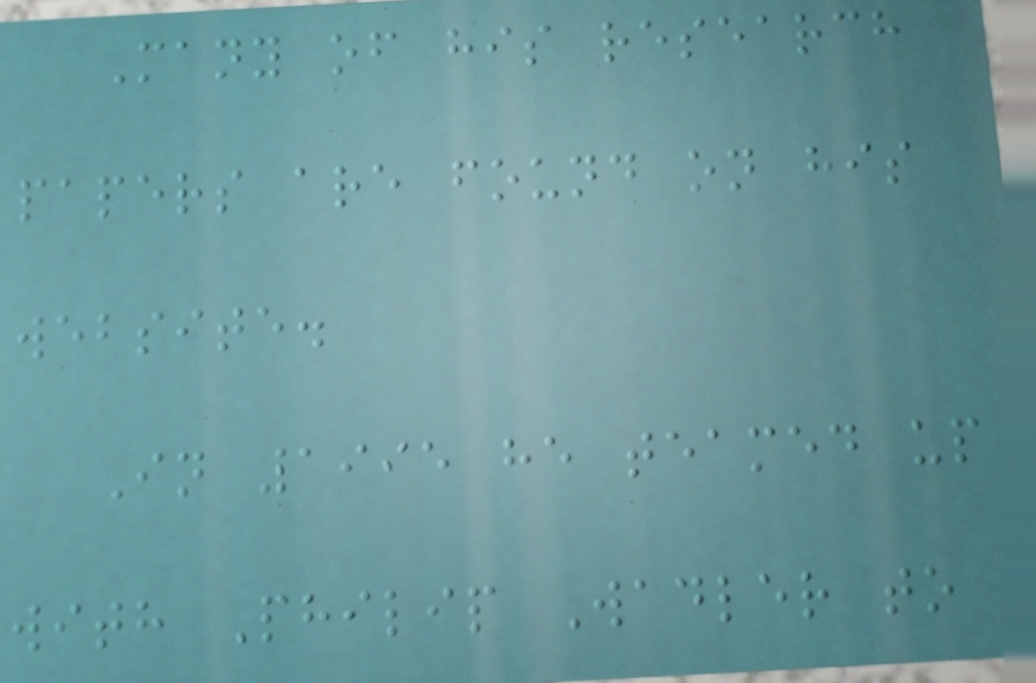Many of his research
papers are found on his
website.
In 1995 he teamed up
with Philip Wadler to
